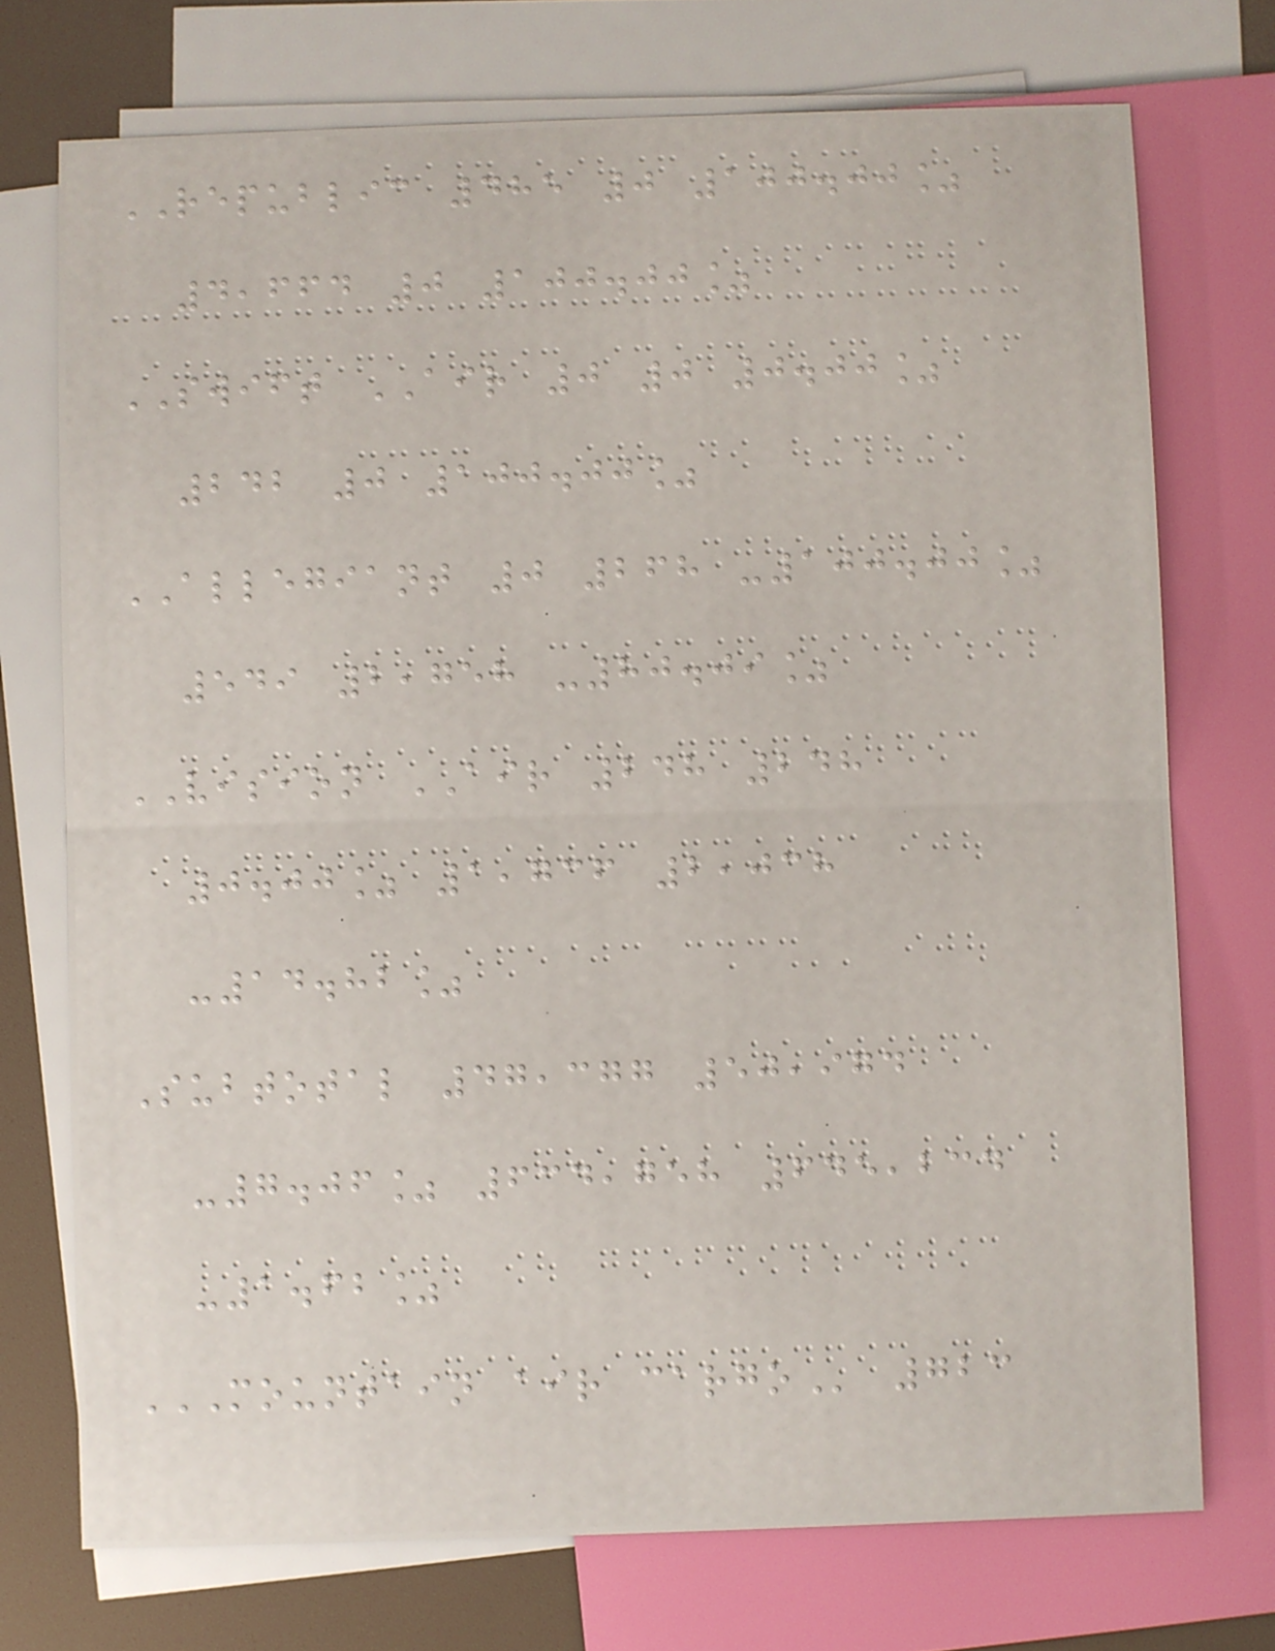REPUBLIC 485 0 100.00%
4,664 0 100.00%
SWIFT AIR 0 0 0.00%
242 0 100.00%
ALLEGIANT 0 268 -100.00%
549 2,758 -80.09%
VISION AIR 248 248
0.00% 1,736 2,038
-14.82%
Subtotal 47,377 50,974
-7.06% 634,758 645,234
-1.62%
MOUNTAIN AIR CARGO 723
